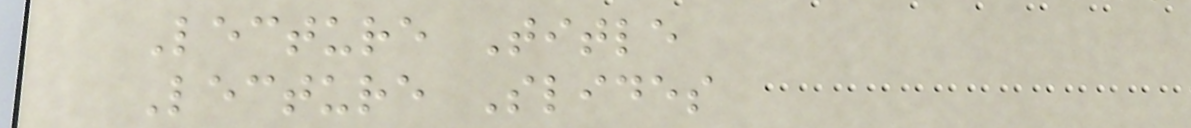Lecture Title
Lecture Slides
